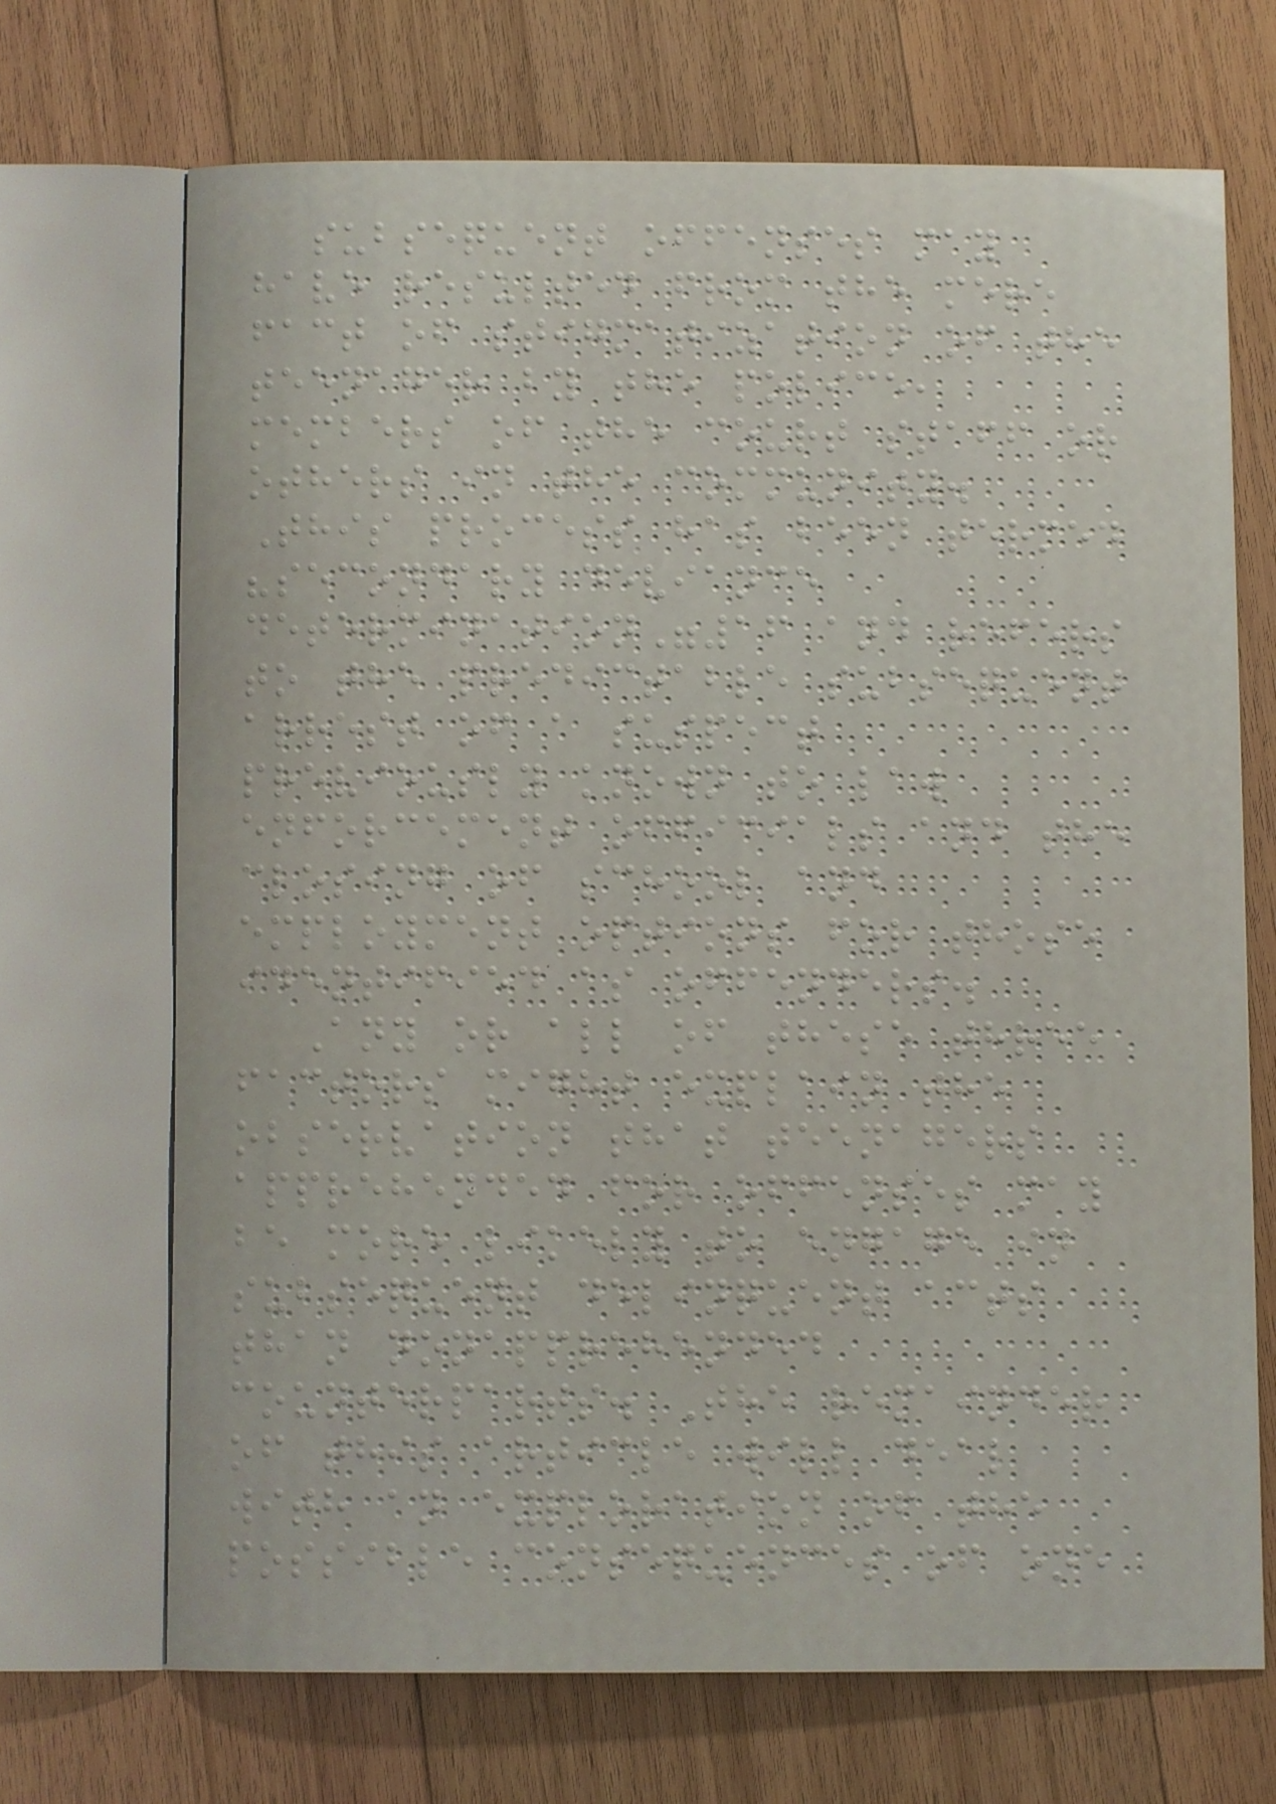subsequent offenses may
have resulted from the mere
fact of stigmatization of the
teenager by the police,
members of the court staff or
others in the community.
This process has been termed
"secondary deviance
determination"16 and refers
to the predictable subsequent
arrest of a suspect
previously known to law
enforcement officials and the
closing of school and
employment options for those
identified as offenders.
Any or all of these three
factors might explain the
observation that teenagers
apprehended for offenses may
be more likely to engage in
subsequent delinquent acts
than nonapprehended
counterparts. The remainder
of this article will deal
with an exploration of the
possible consequences of one
